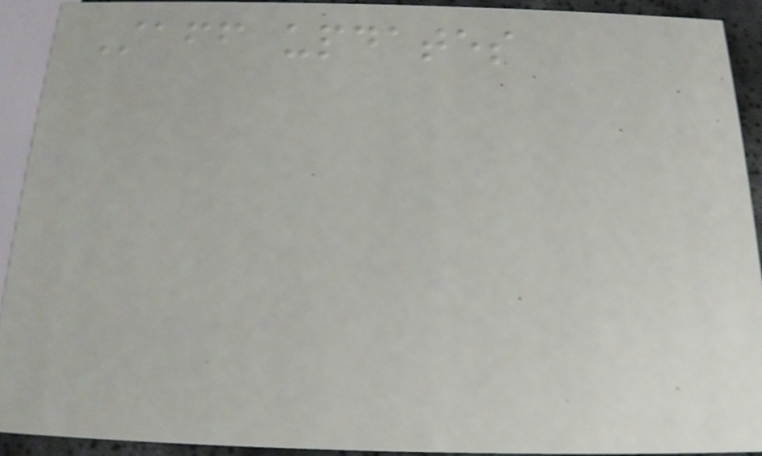Staff updates
